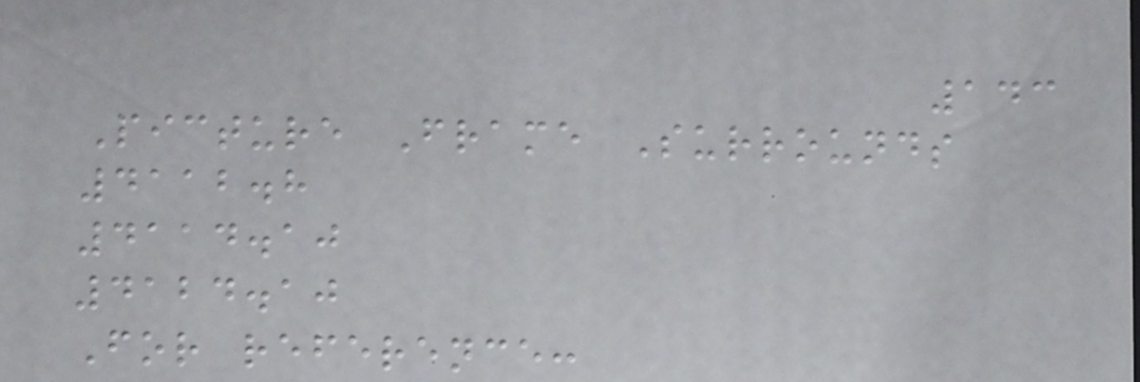143
Picture Frame Surrounds
4112.8
4114.10
4124.10
For reference:
